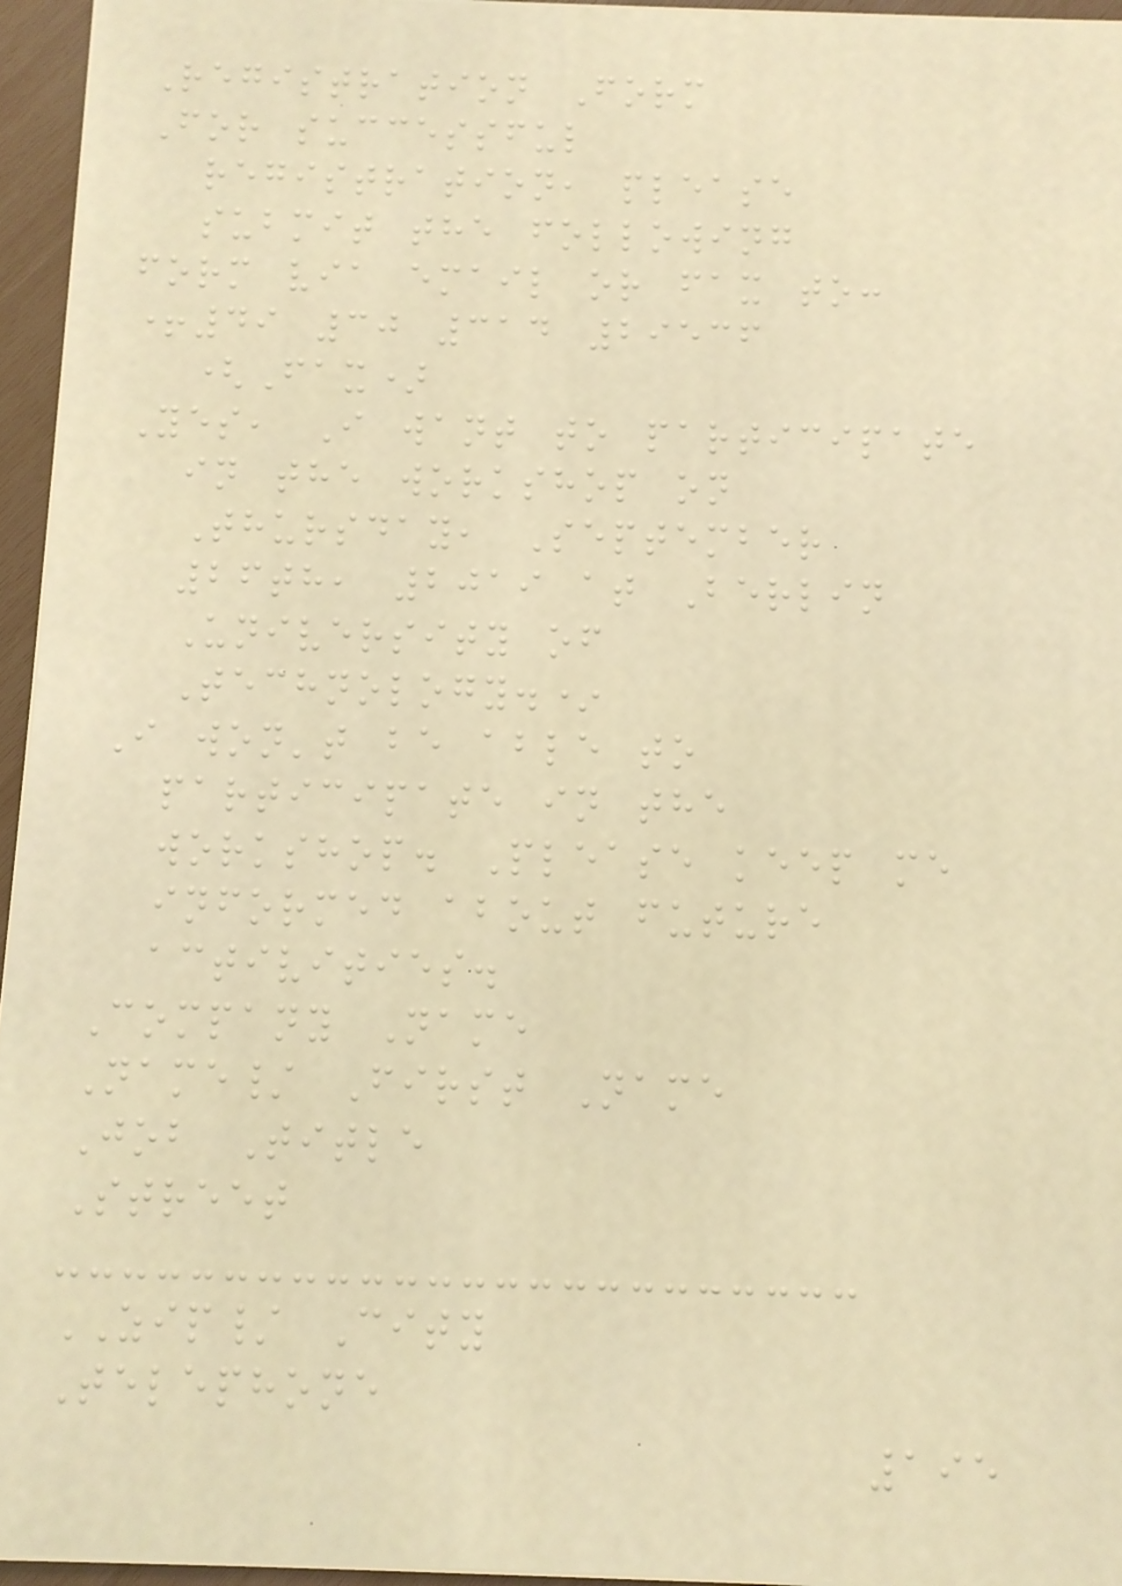Registration Form
For successful
registration, please
submit the following
form via email or fax to:
+49 30 314 29536
(Fax)
Yes, I want to participate
in the workshop on
Thursday, September
26th, 2019 at Berlin
University of
Technology.*
I won't be able to
participate in the
workshop. Please keep me
informed about future
activities.
Company Name
Name/ First Name
Job Title
Street
ZIP/ City
Telephone
195
